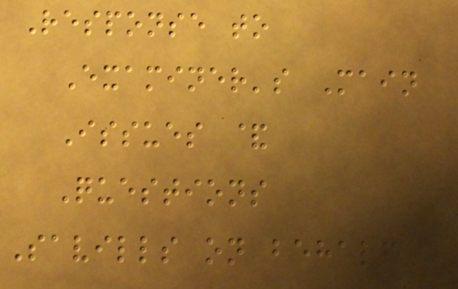Response to
Examiner's Main
Issues &
Questions
Savills on behalf
